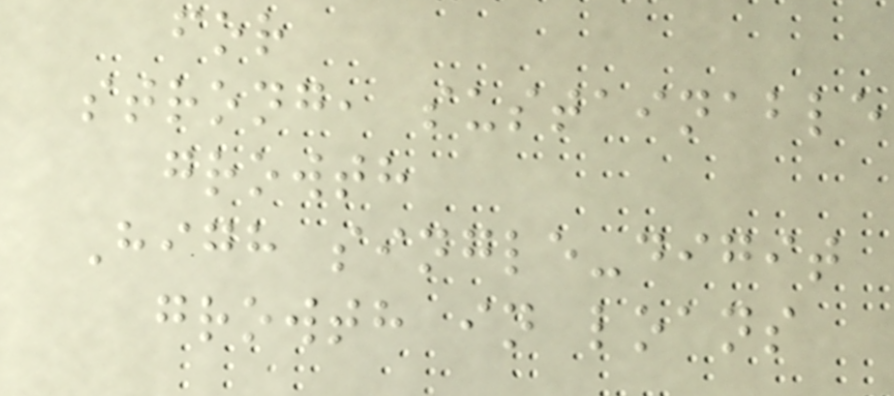for
strong, sustainable
growth
High single-digit
growth in loans
